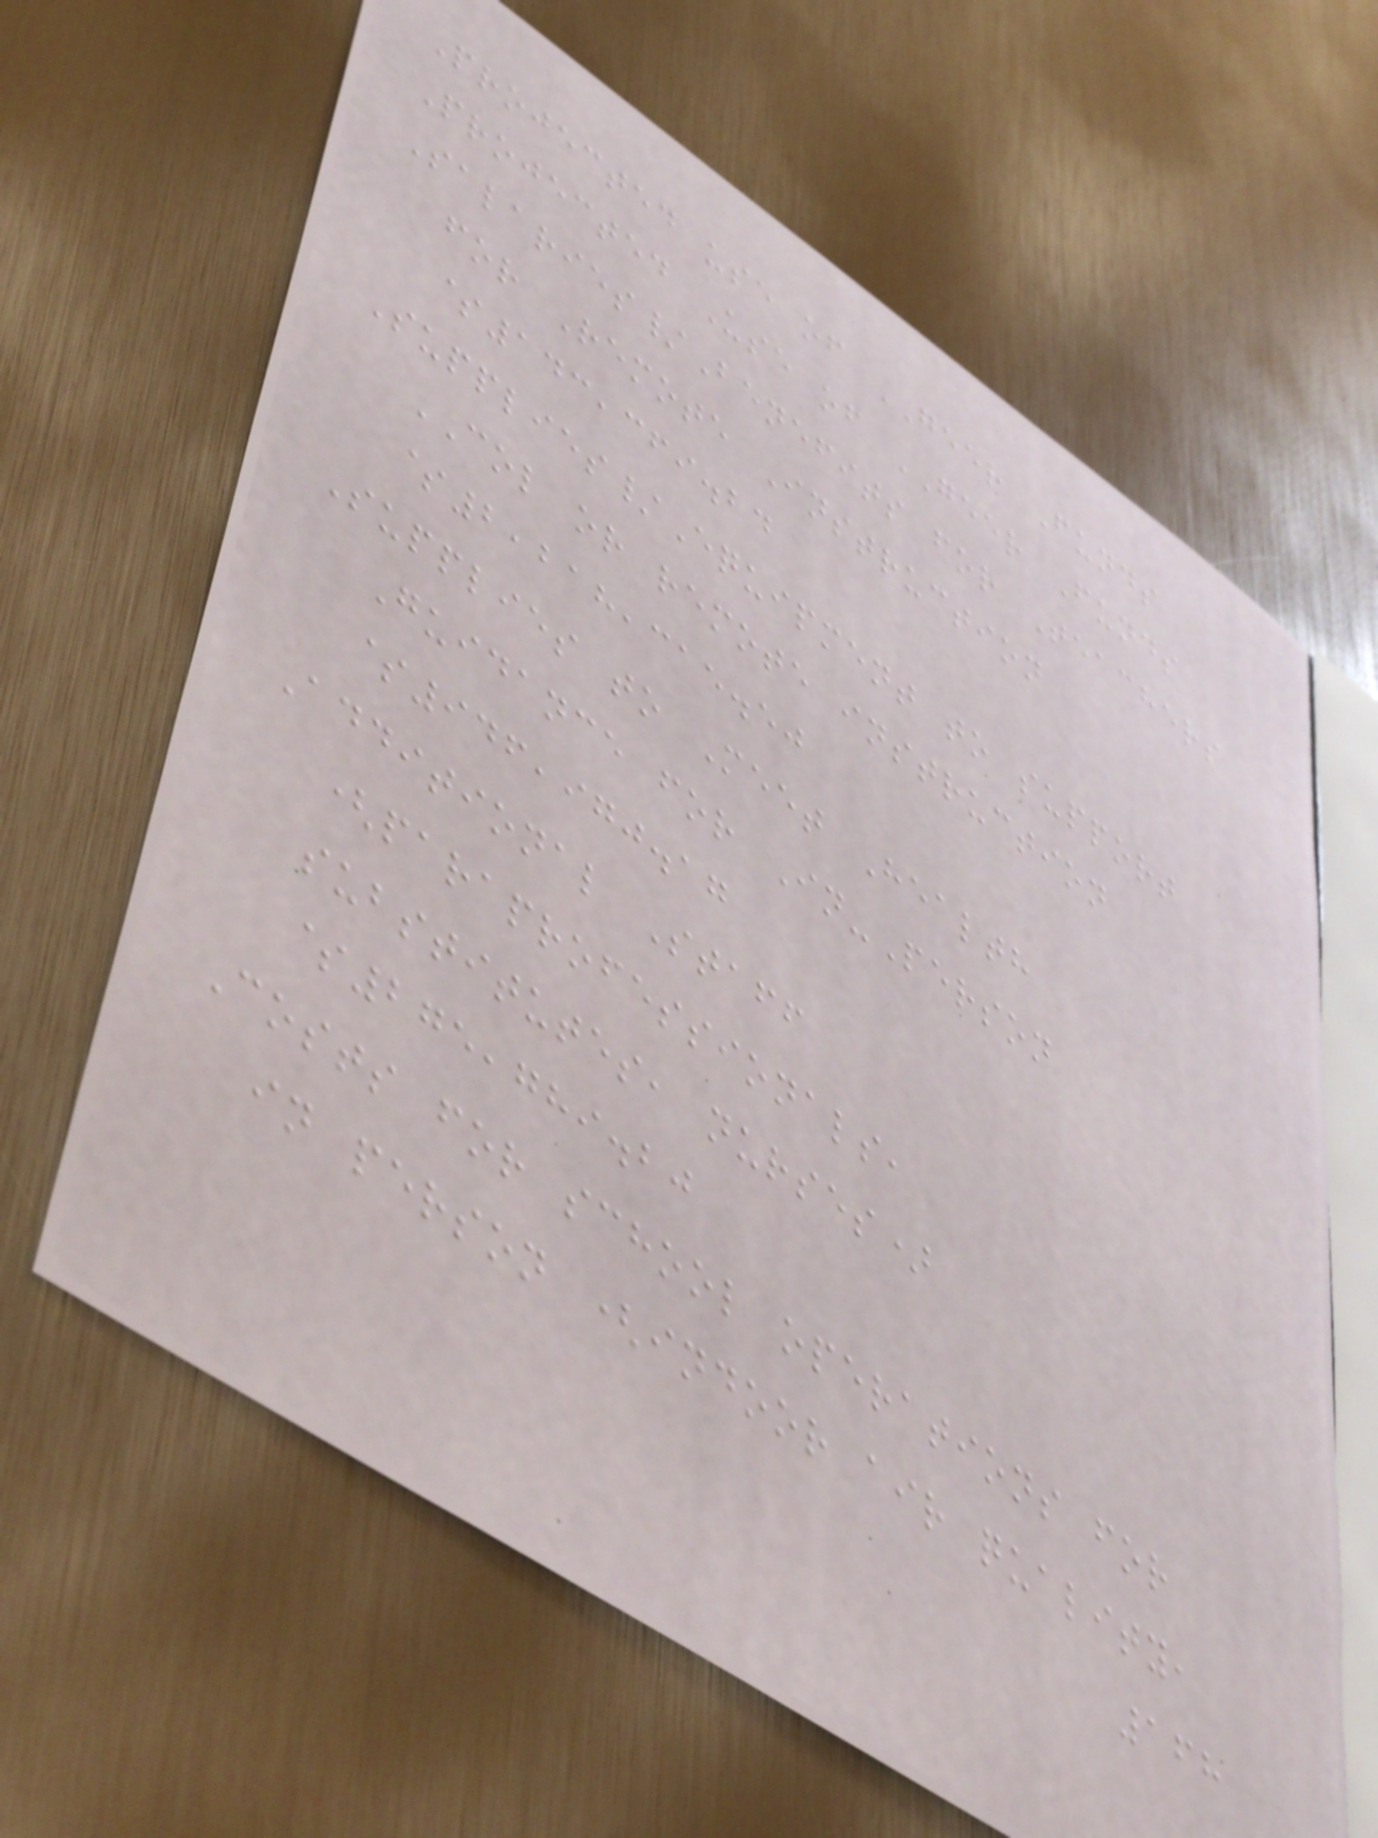Projected use of GEER Funds
Projected Use of GEER Funds
Salaries/Benefits for Teachers
for Remote Instruction
$143,369.24
Supplies/Equipment to support
COL or remote instruction
$2,218,315.50
Supplies to Meet Health
Guidance for In-Person
$946,970.17
Additional Staff
(paraprofessionals,
substitutes, nurses)
$275,789.20
Costs for school operations for
in person (indoor air quality,
168
